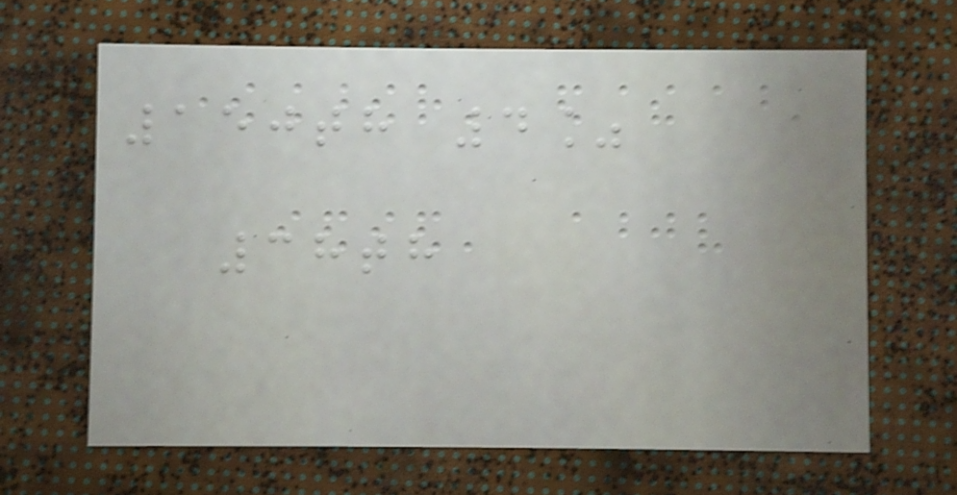150th 4%
38th
